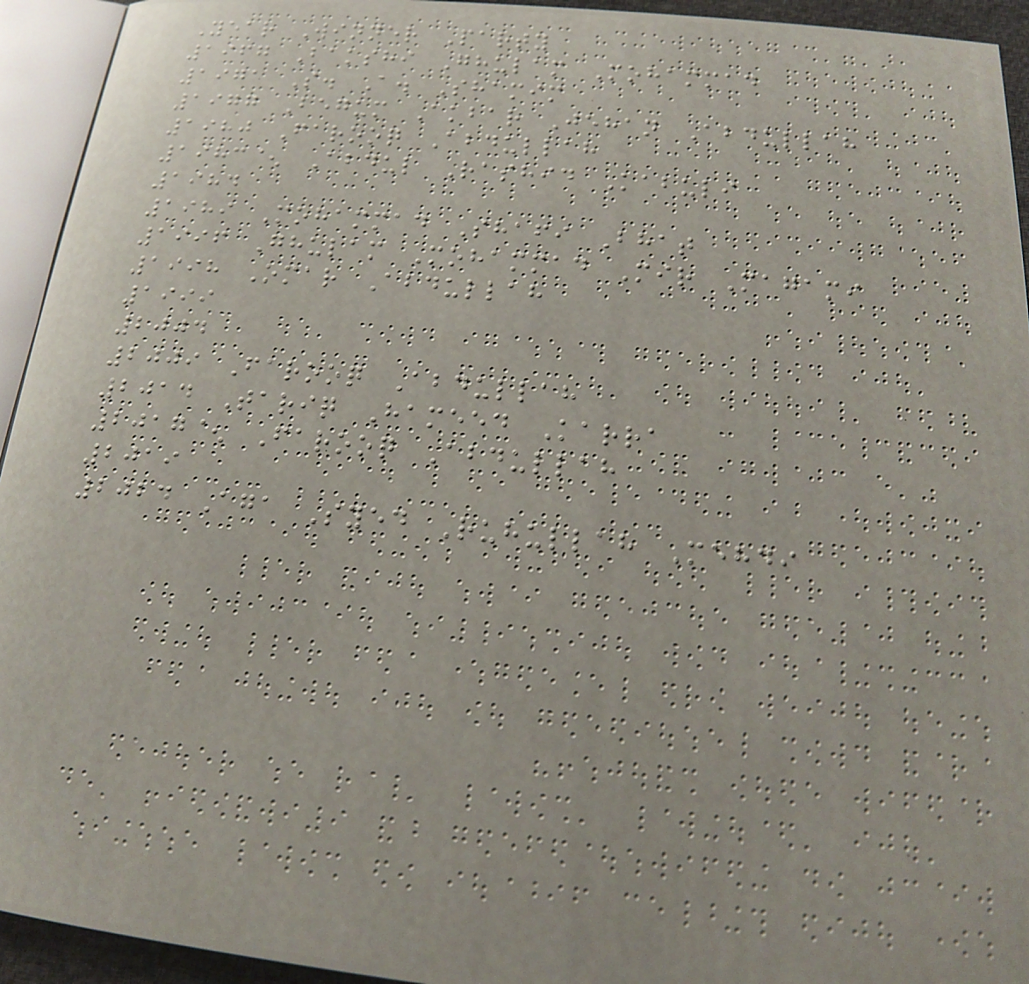Year Winner Party
1967 Bakshi Ghulam Mohammad
1971 S. A. Shamim
1977 Begum Akbar Jehan Abdullah
1980 Farooq Abdullah
1983^ Abdul Rashid Kabuli
1984
1989 Mohammad Shafi Bhat
1996 Ghulam Mohammad Mir Magami
1998 Omar Abdullah
1999
2004
2009 Farooq Abdullah
2014 Tariq Hameed Karra
2017^ Farooq Abdullah
2019
2024 Aga Syed Ruhullah Mehdi
